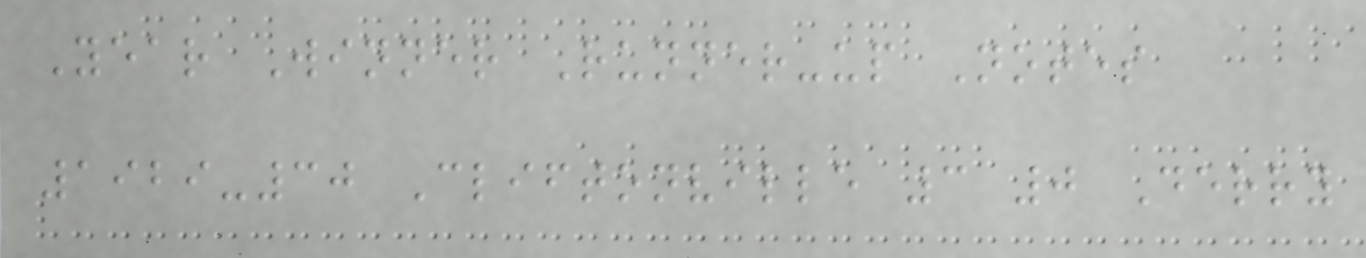Year Winner Runner-up Notes
1929-30 Cliftonville 3 0 Derry
